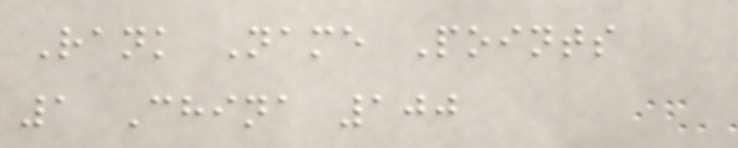Rank Name Points
1 China 100
